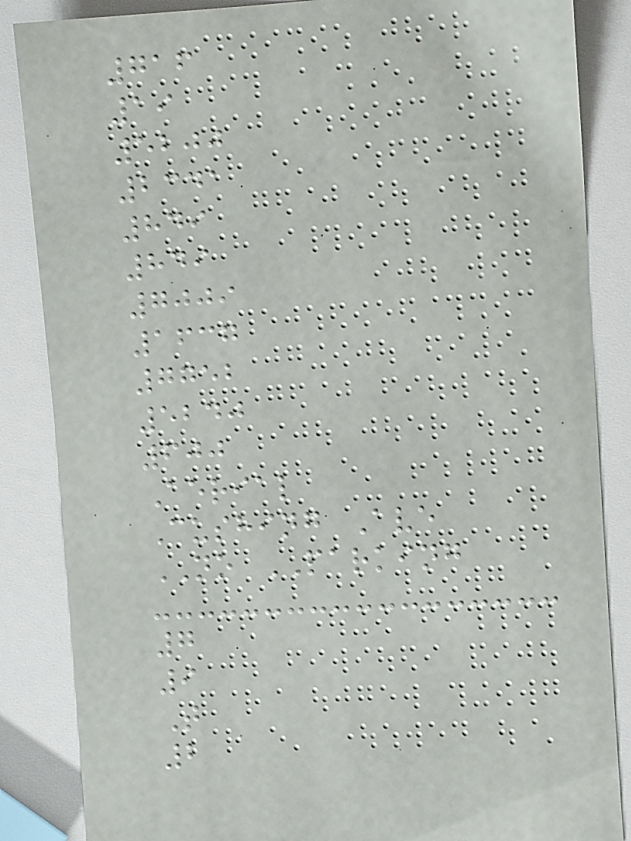716
19
5200
2341
849
849
7009
1637
7752
5240
600
Aerial
Cushing Ave
NO PARKING
7
9
T
2
